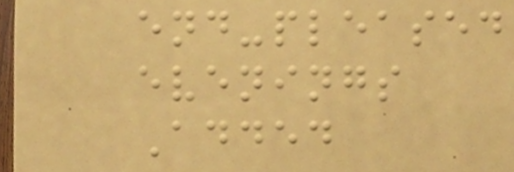end-pleased
evenings
Added
